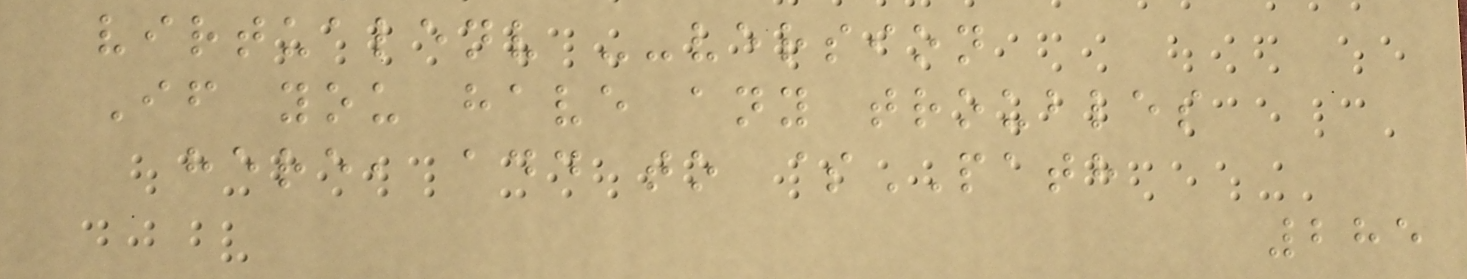virtualenv --version
If you have any troubles
here, add to $PATH
285
